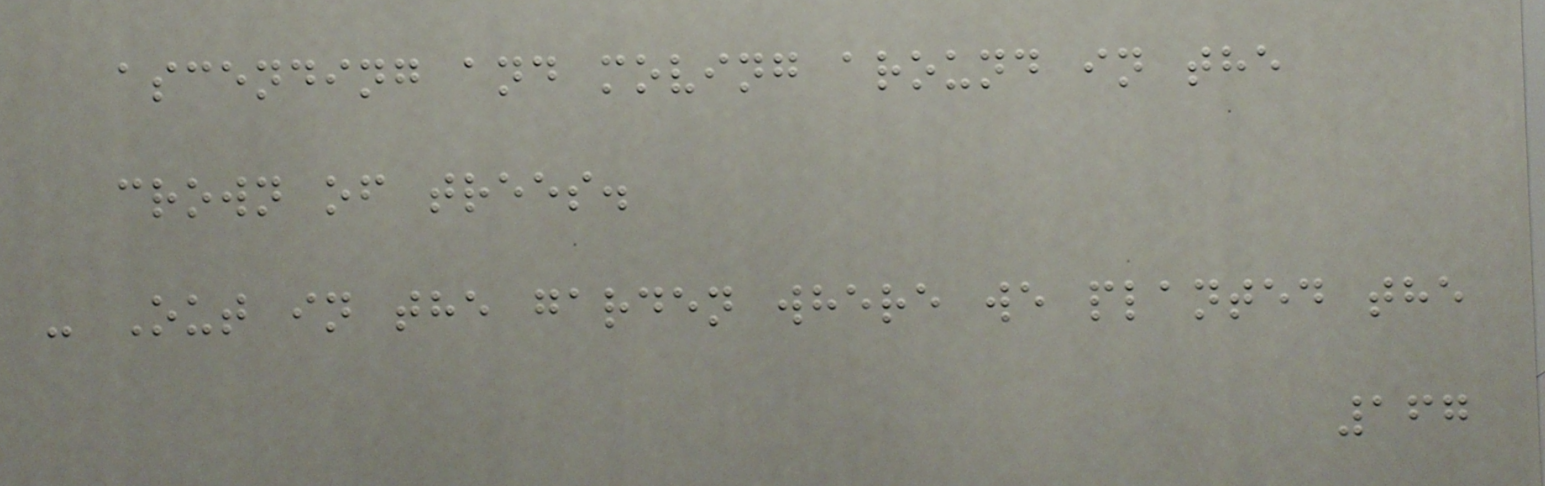ascending and moving around in the
crown of trees.
- Out in the garden where we planted the
167
